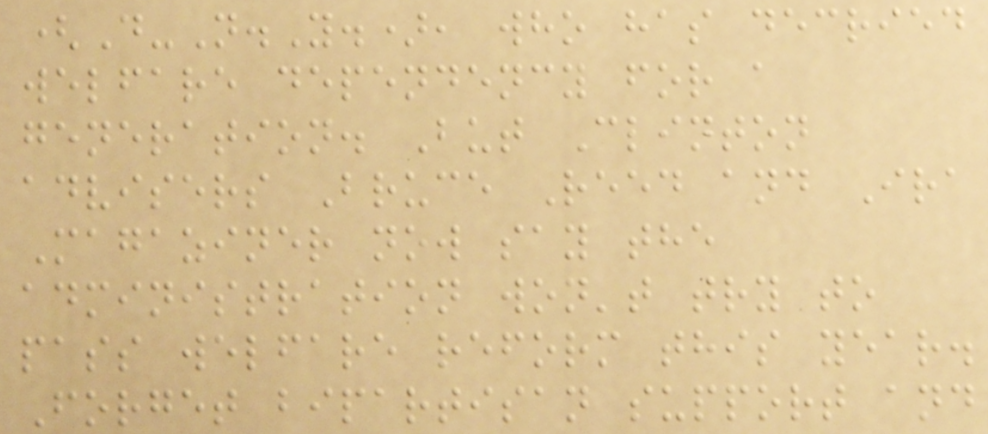(D-N.Y.), who has decried
welfare dependency for a
generation. But Clinton
advisers Bruce Reed and Ira
Magaziner now say the
administration won't try to
pass welfare reform this year.
Forget bipartisan support and
